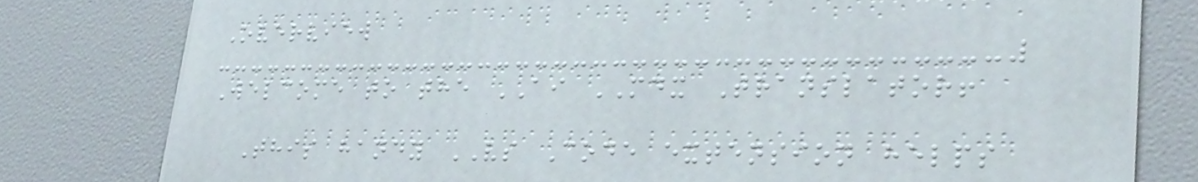Overview
Welcome to the AI MDX Translator!
This handy VS Code extension helps
